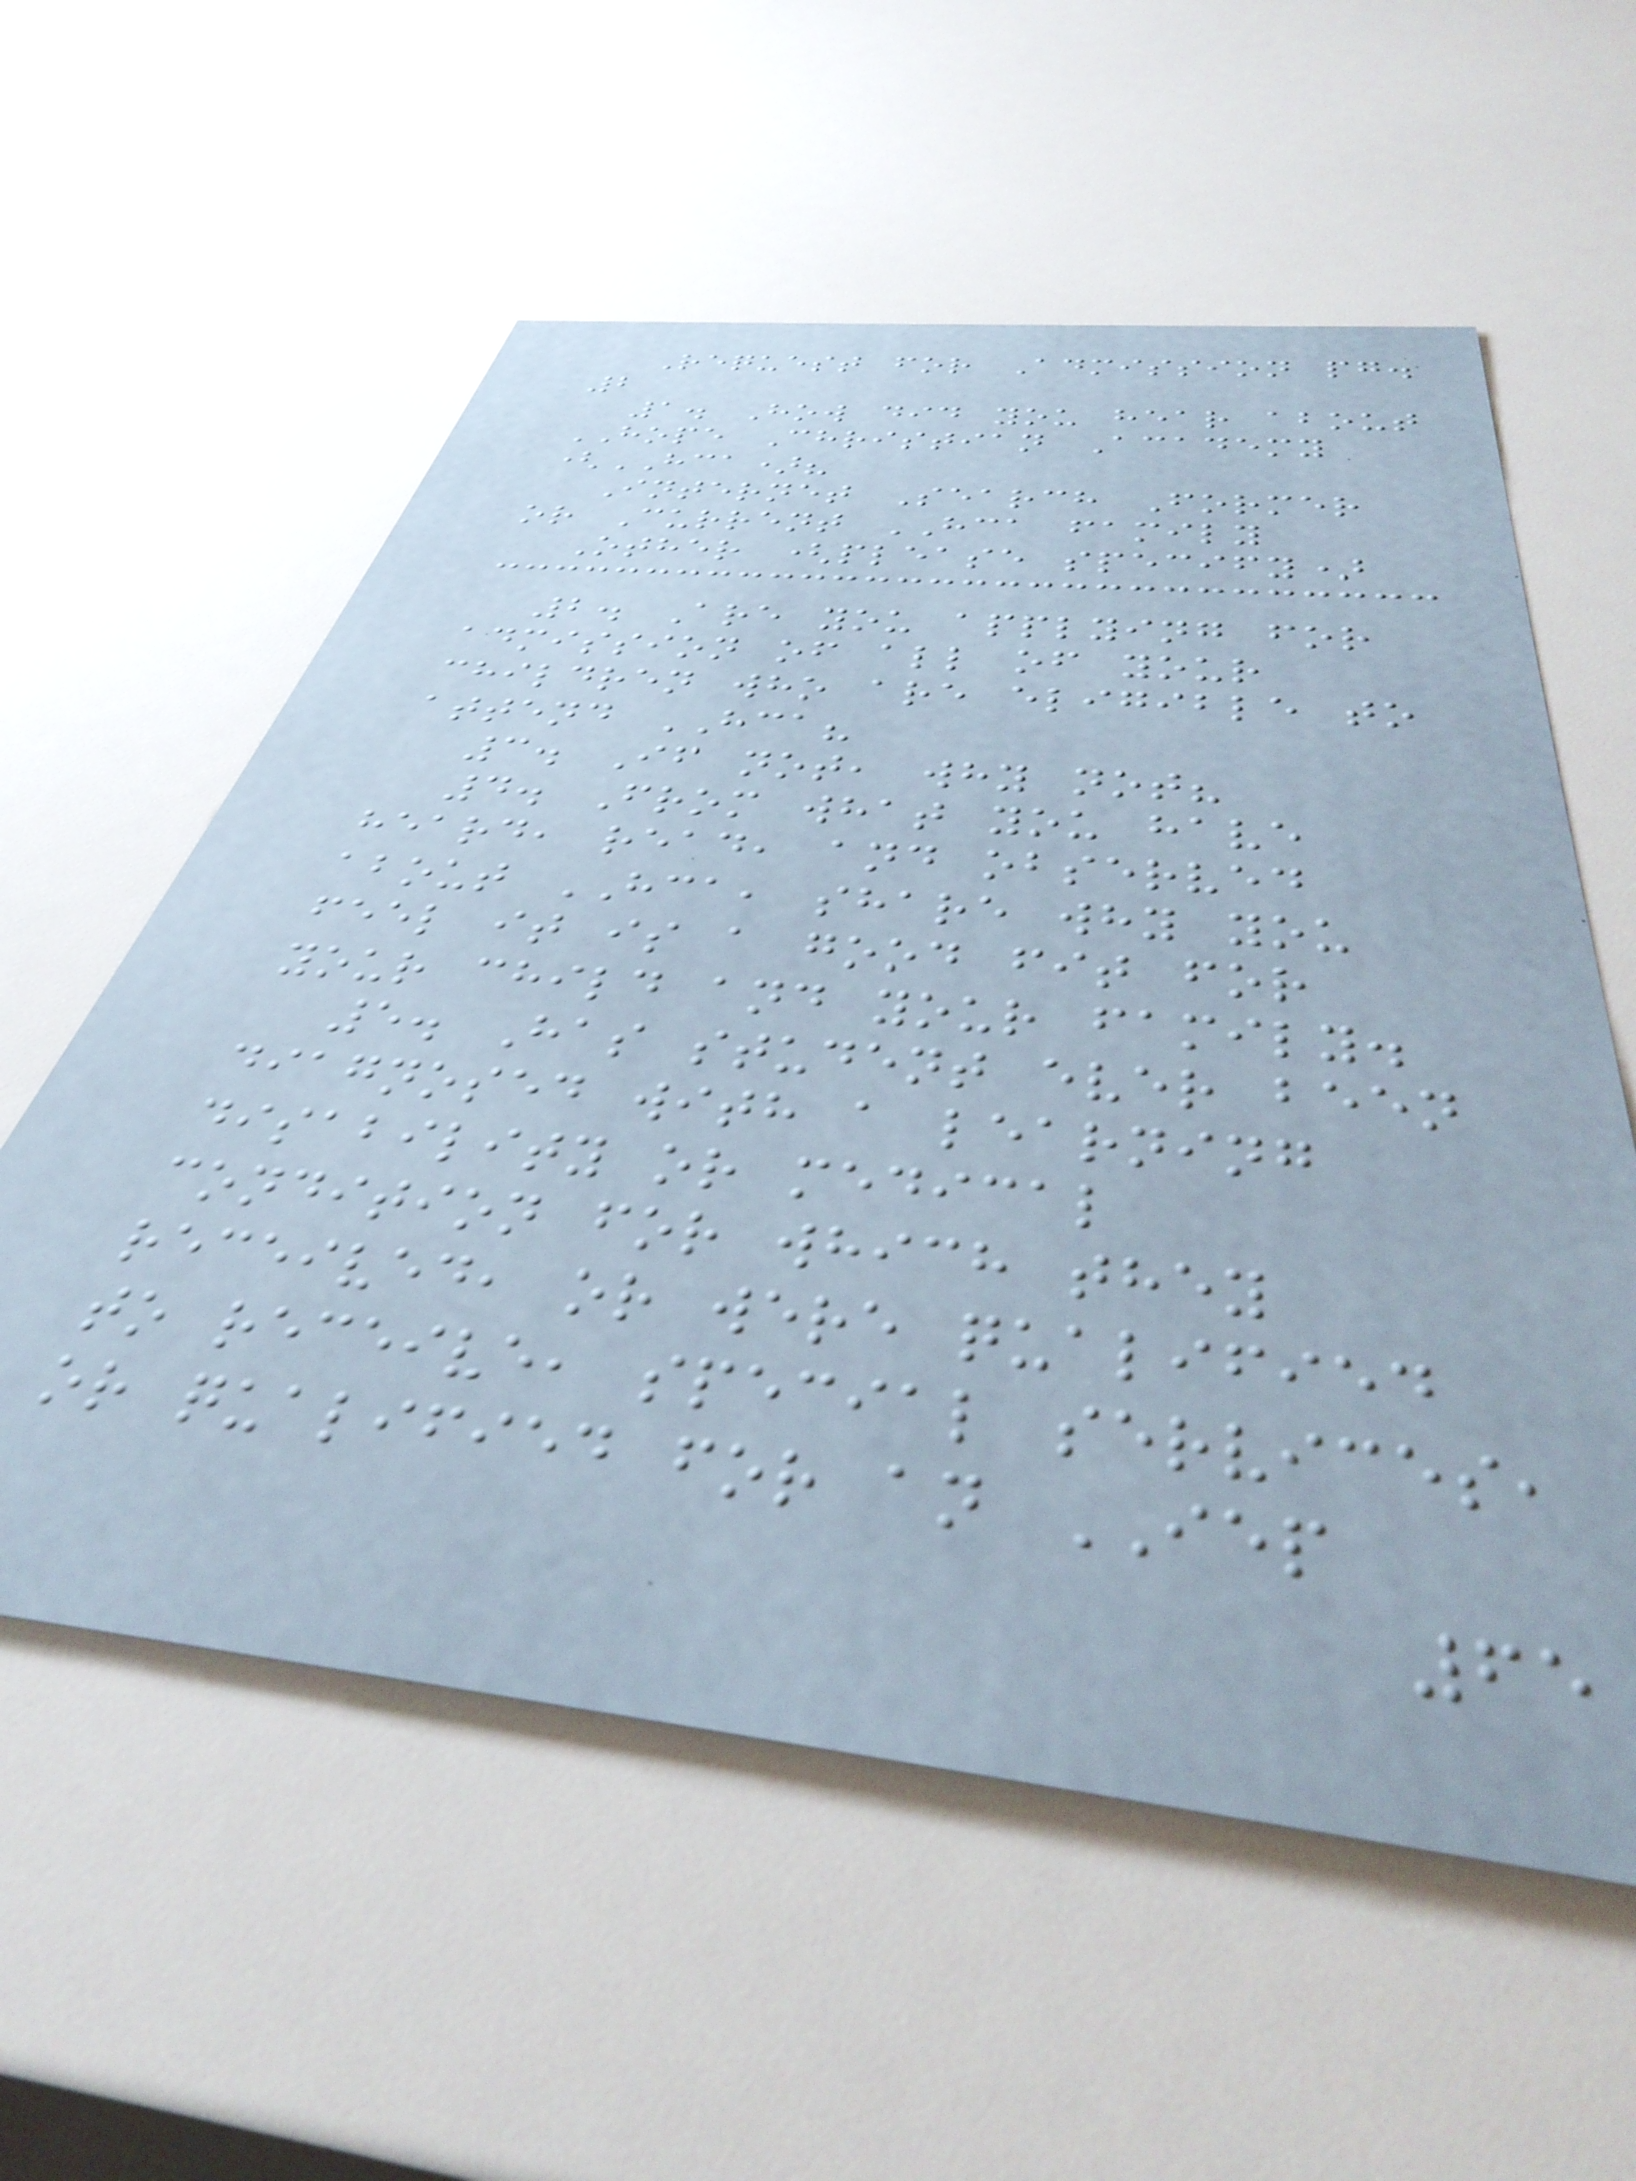Request for Admission pg.
2
1. How did you hear about
HOPE Christian Academy
(HCA)?
Internet Search Former
or Current HCA family
Other (please specify)
2. Are you applying for
admission of all of your
children who are eligible to
attend HCA?
3. If not, why not?
4. From what you have
heard, read, and observed
about HCA, share why you
feel it is a good fit for
your child and your family.
5. Has student ever been
diagnosed with a learning
disability or medical
condition for which they
received, or were qualified
to receive, special services,
or qualified for an IEP
65
